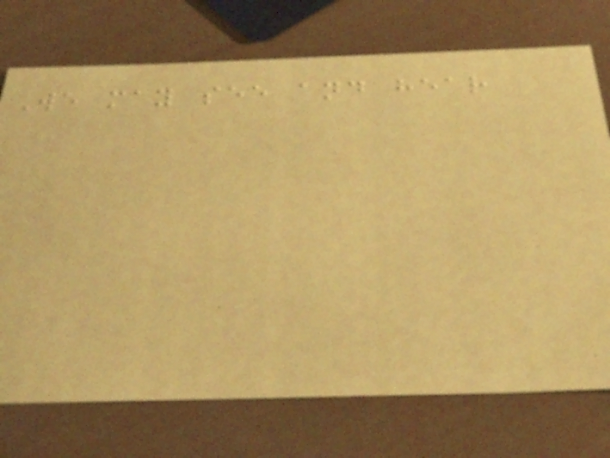We may see and hear
